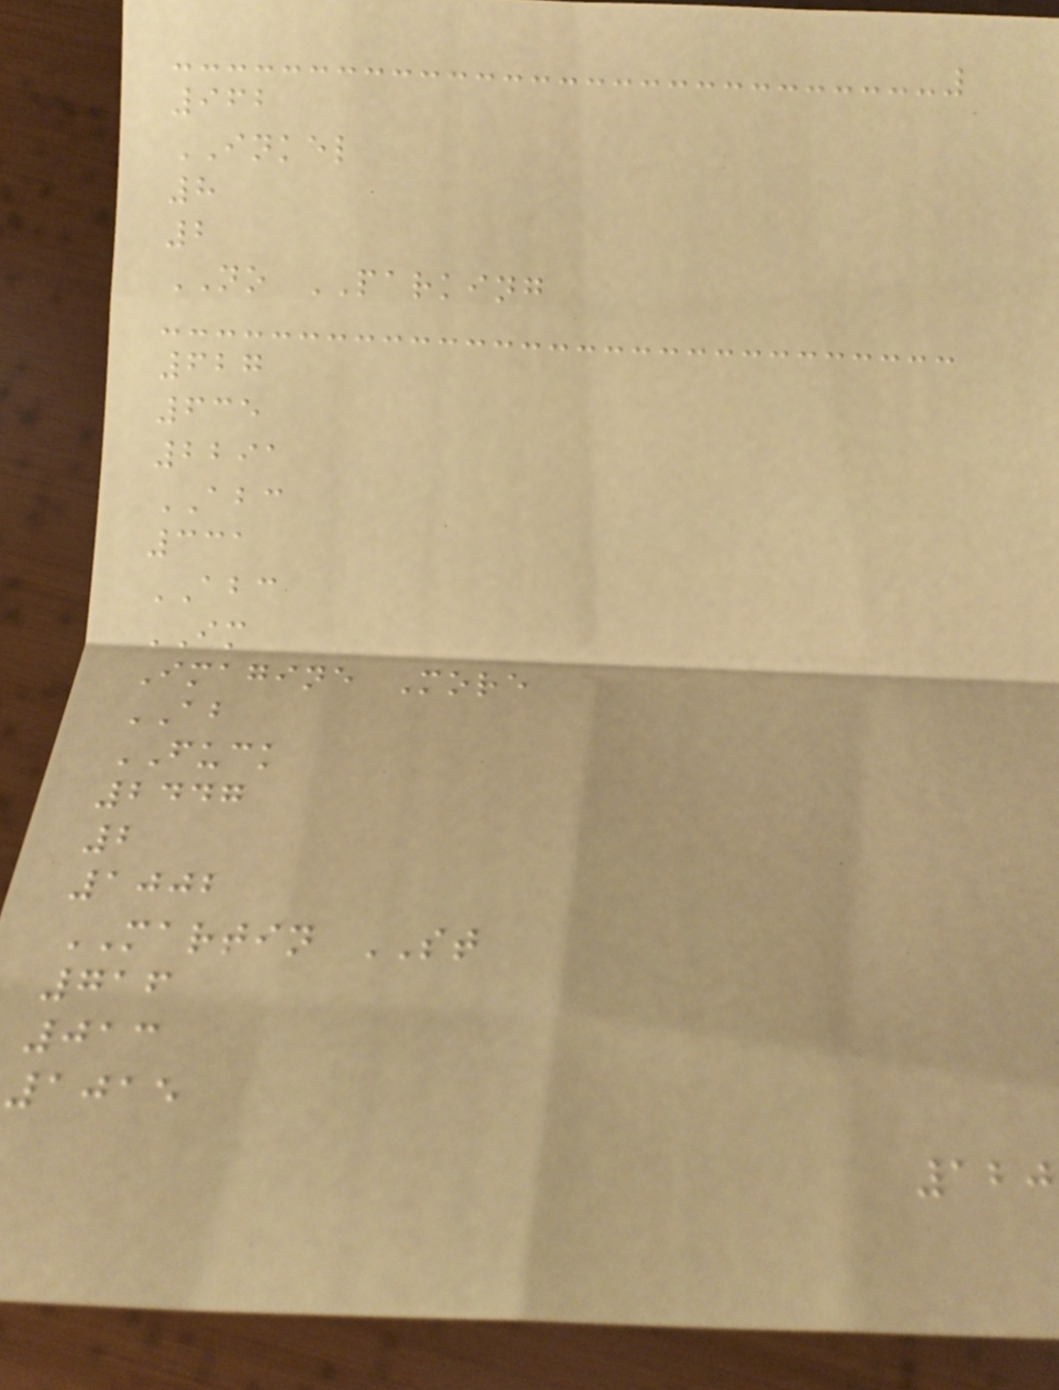962
INKEL
8
2
NO PARKING
627
635
2291
ABC
331
ABC
IM
Imagine More
AB
FUCK
2447
2
1002
MARTIN ST
716
013
1015
120
